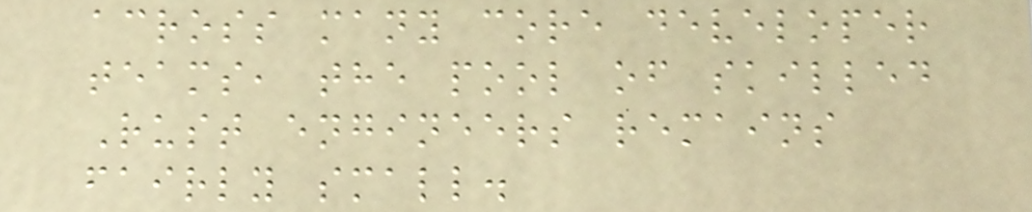across many core developer
teams, the pool of skilled
Rust engineers remains
fairly small.
